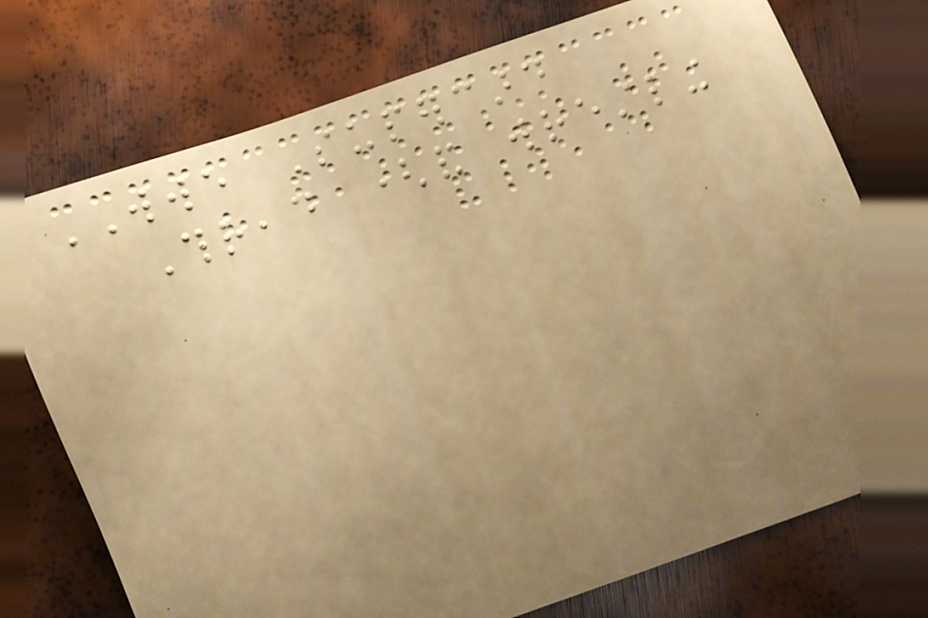WWE Supercard
Thread (and wrestling
